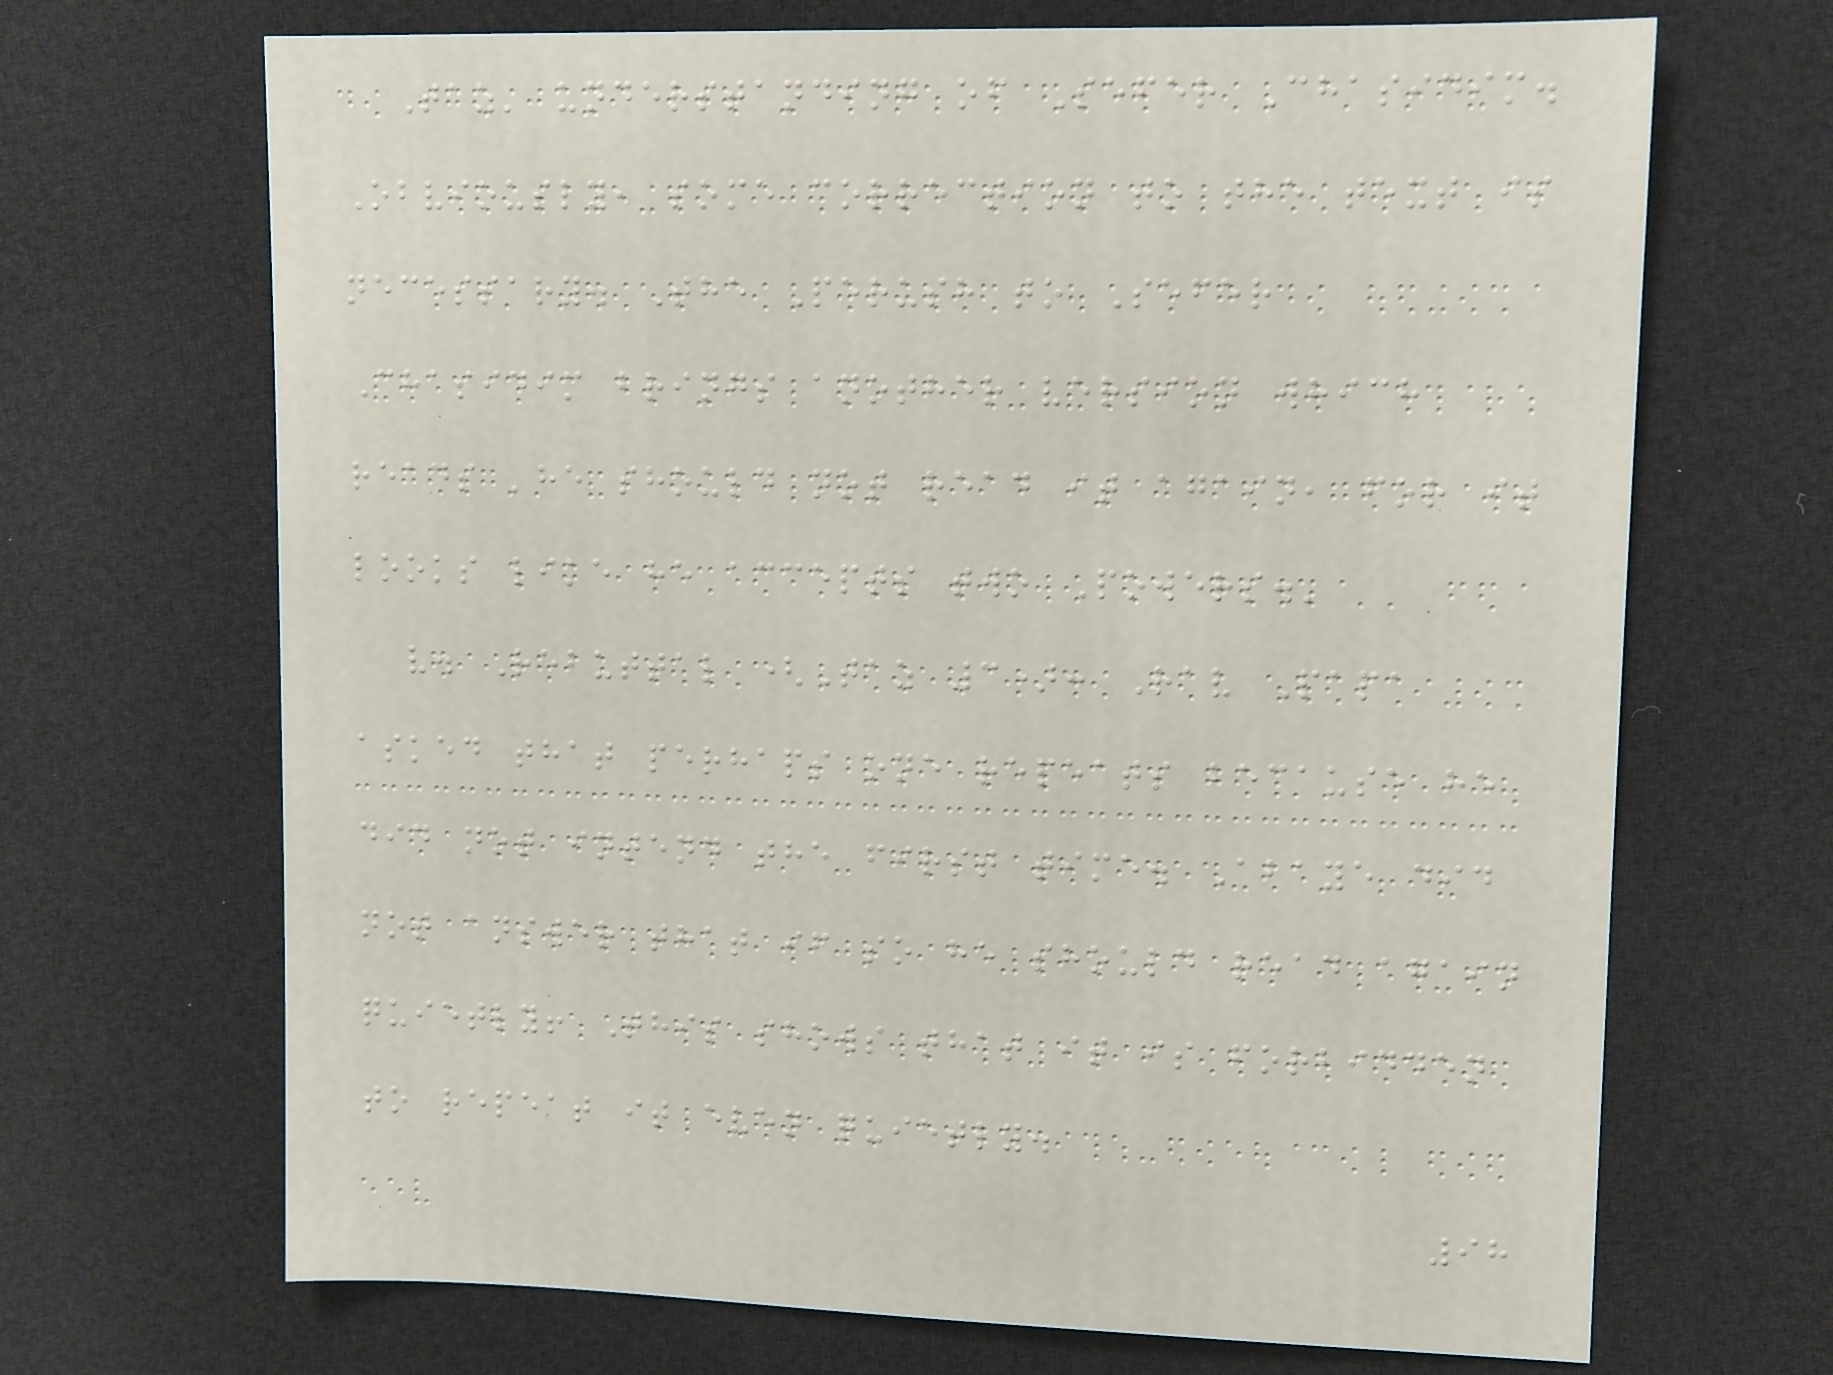Taz' understanding of Sefer Chasidim.
Obviously, some correction to the text is
necessary. The Perush to Sefer
Chasidim brings another version which
reads 'he should not read it again, for it
looks like he accepts two Powers.'
v. Rebuttal (Taz 3): Rav Papa
asked that perhaps one repeats because he
did not intend the first time. Abaye did
not answer that if so he should read again
quietly! This shows that it is forbidden
to repeat it even quietly.
98
